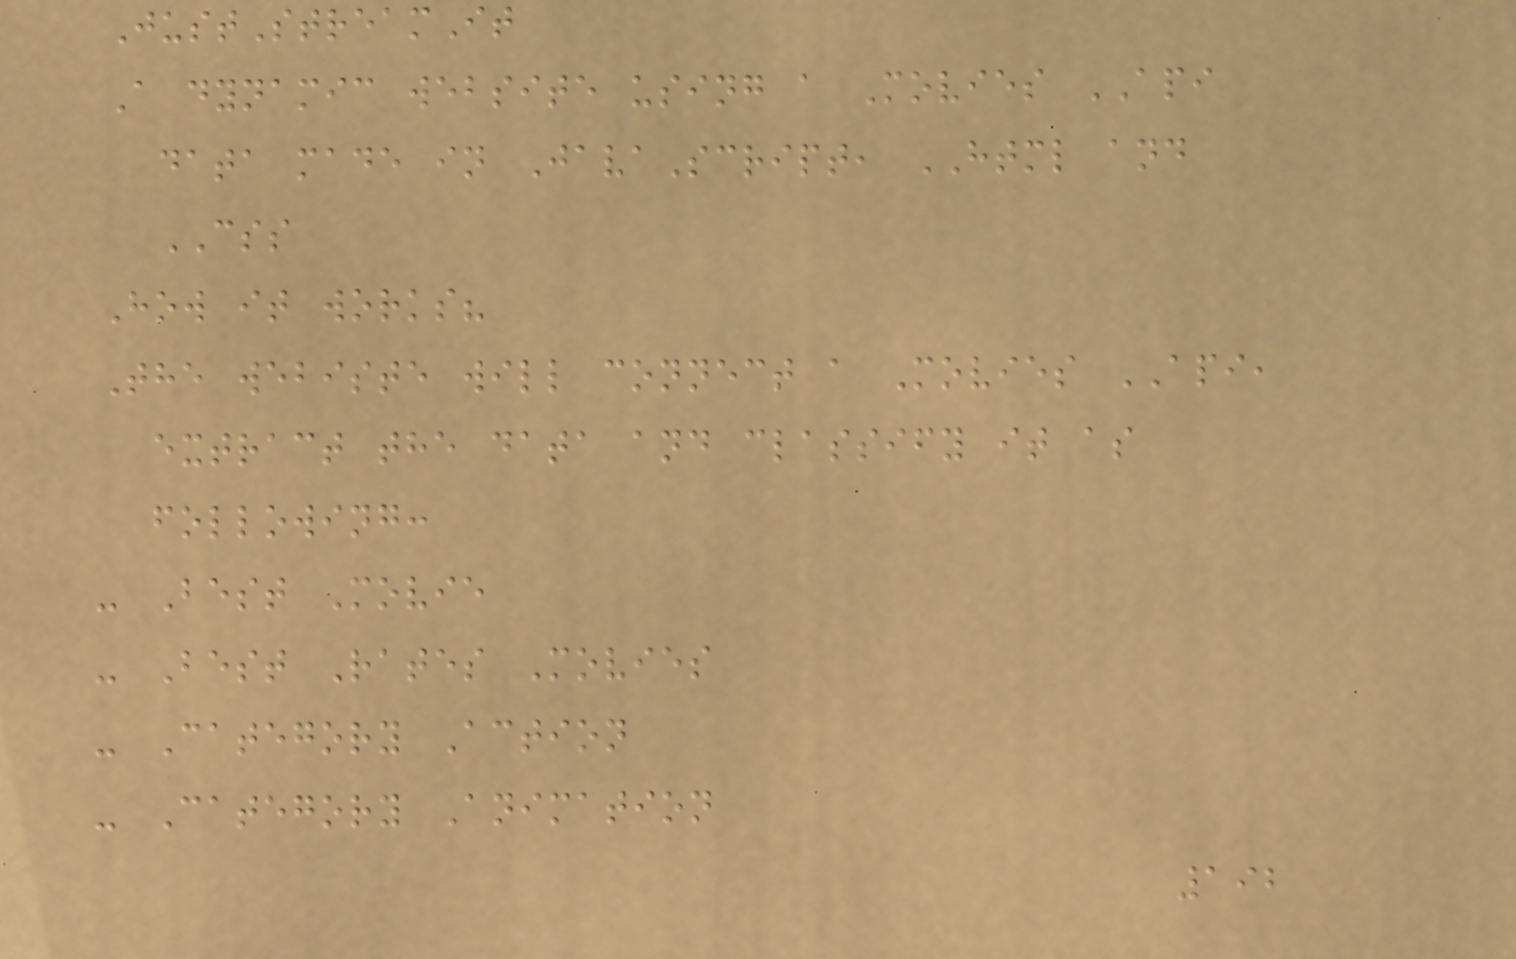JustStreamIt
A dynamic website using a Movies API
data made in JavaScript, HTML and
CSS
How it works?
The webiste will connect a Movies API,
extract the data and classify it as
following:
- Best Movie
- Best Rates Movies
- Category Action
- Category Animation
192
